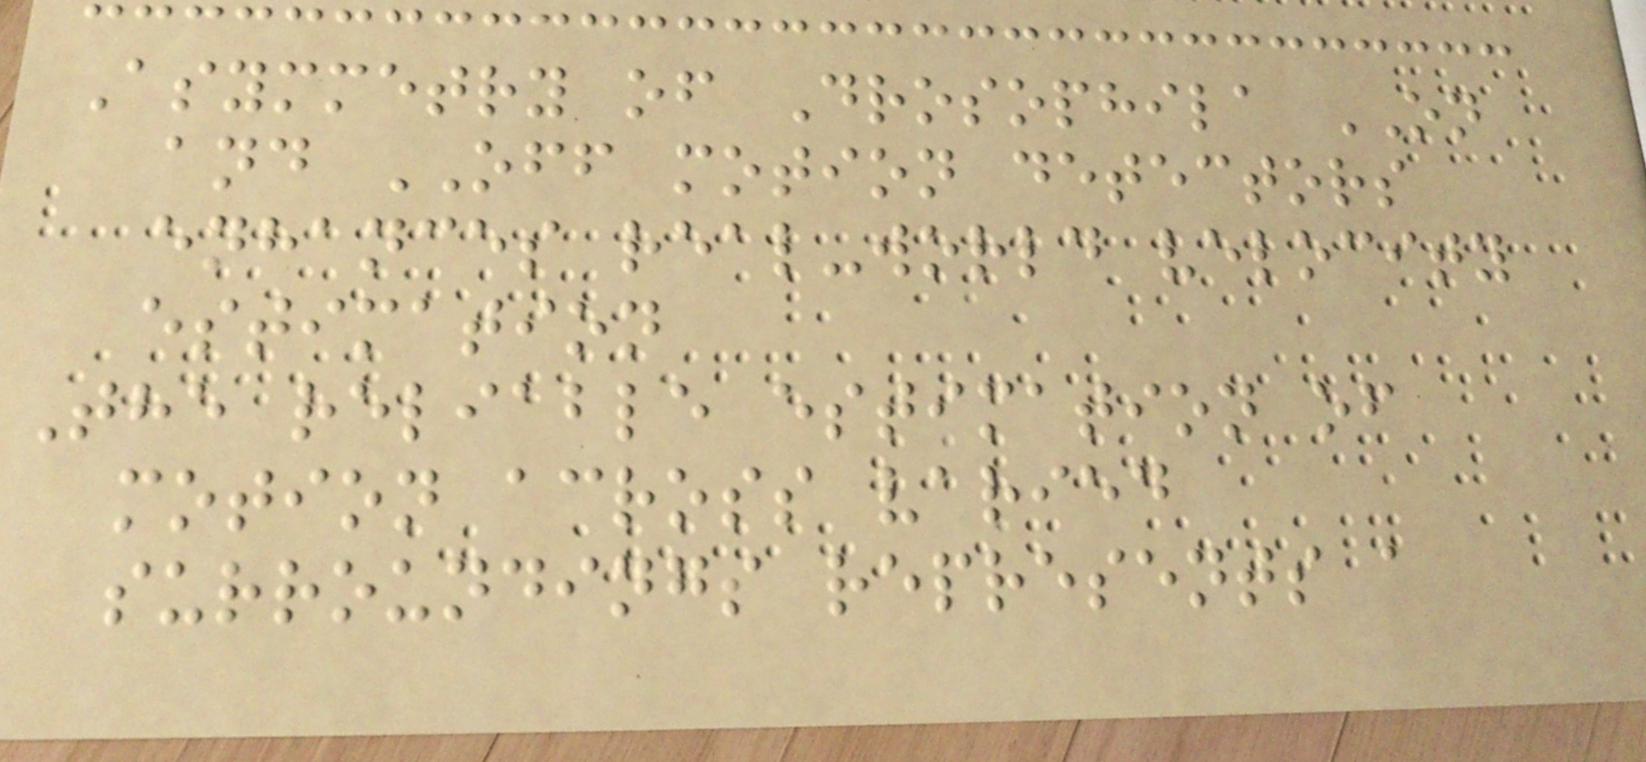Asymmetry of Drosophila ON
and OFF motion detectors
enhances real-world velocity
estimation
The reliable estimation of
motion across varied
surroundings represents a
